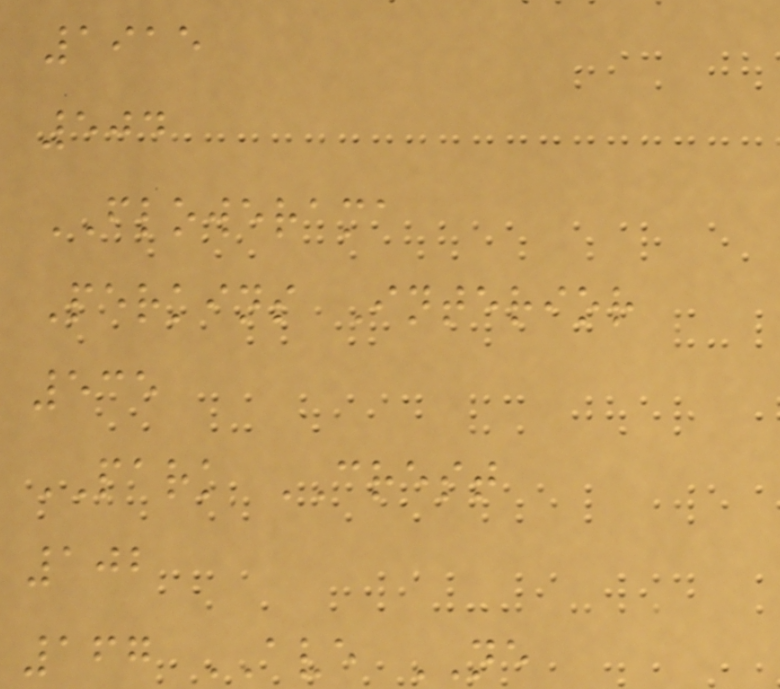1915
504
FLOWERAMA
Perkins Interior
535
PARK CREST
102
167 AVE NE
